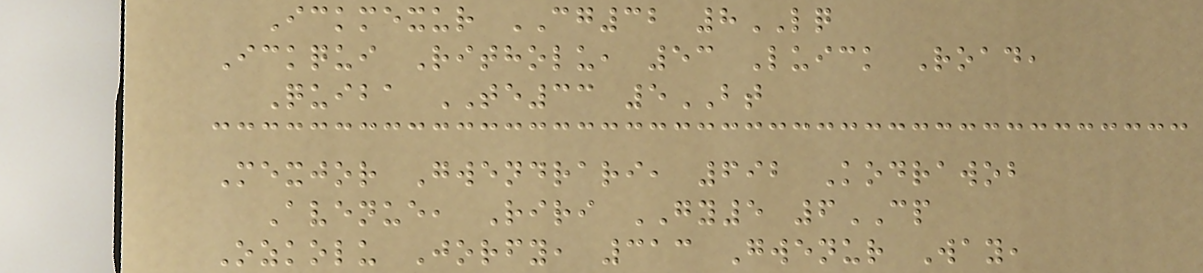Ickmexur CG32 8LQ
Ickqui Ritholu, 53 Luick Road,
Quiba TE33 5BT
Mexjor Gwendrari, 692 Kodrawob
Avenue, Riri GY5 6CP
Ozkolu Jorfy, 313 Gwenur Way,
